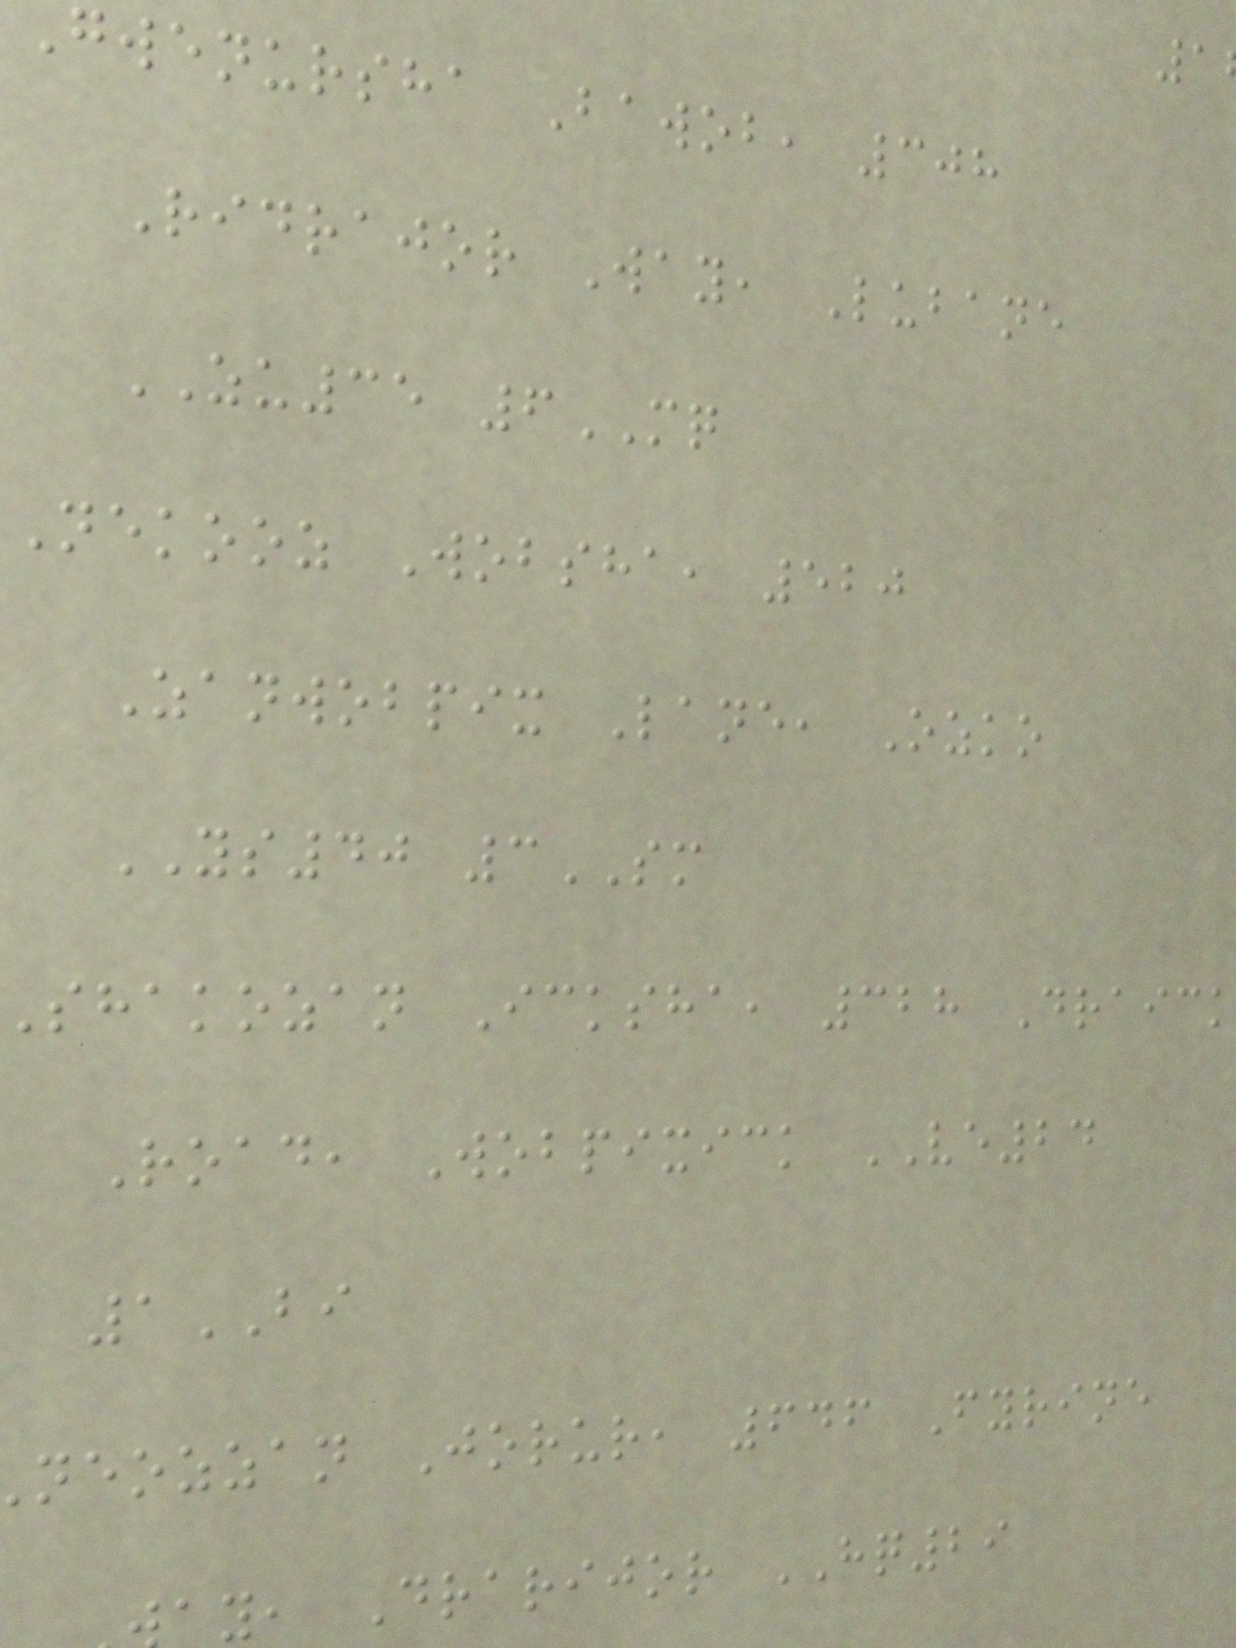gwenursha Bawob, 308
Ridrajor Way, Lubane
ZU35 6MQ
Nekooz Wobsha, 520
Zanwobpix Lane, Ozko
YS40 3SM
shakozan Icksha, 328 Draick
Road, Wobpixick VE24
1BI
neozzan Jorur, 646 Fyrine
y, Drarijor HQ29
